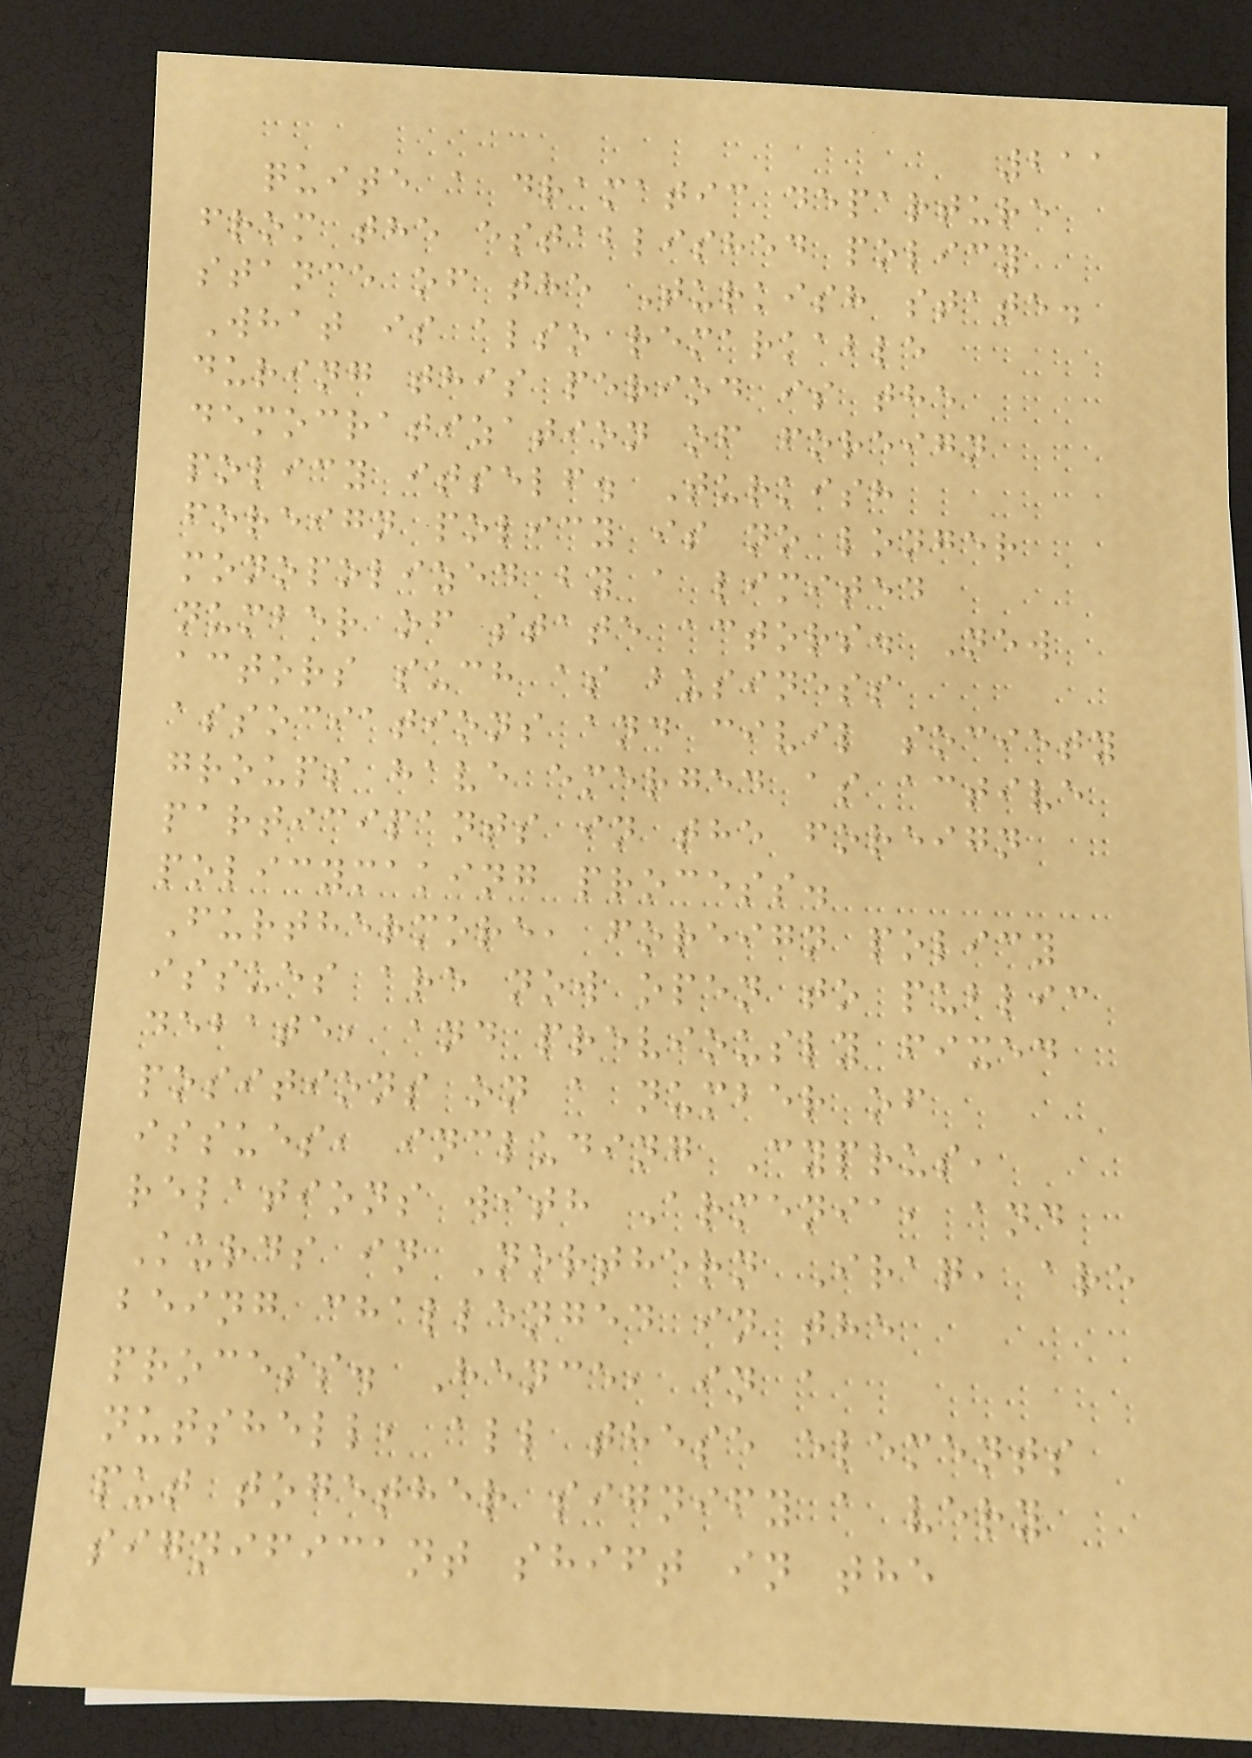211
quite a dramatic departure
from the established policy
stance of the Turkish state.
What is also remarkable
during this period is the
democratization of foreign
policy itself. Turkish
foreign policy is no longer
monopolized by a limited
number of state actors. New
actors such as business
associations and civil society
groups have emerged as active
participants in the foreign
policymaking process.
Furthermore, foreign policy
issues are now open to public
debate, and previously fixed
positions on a number of
issues, including Cyprus,
relations with Armenia, and
Kurds in Northern Iraq, are
being challenged in the
process. Hence, in a
nutshell, all these elements
put together signify a very
significant shift in the
